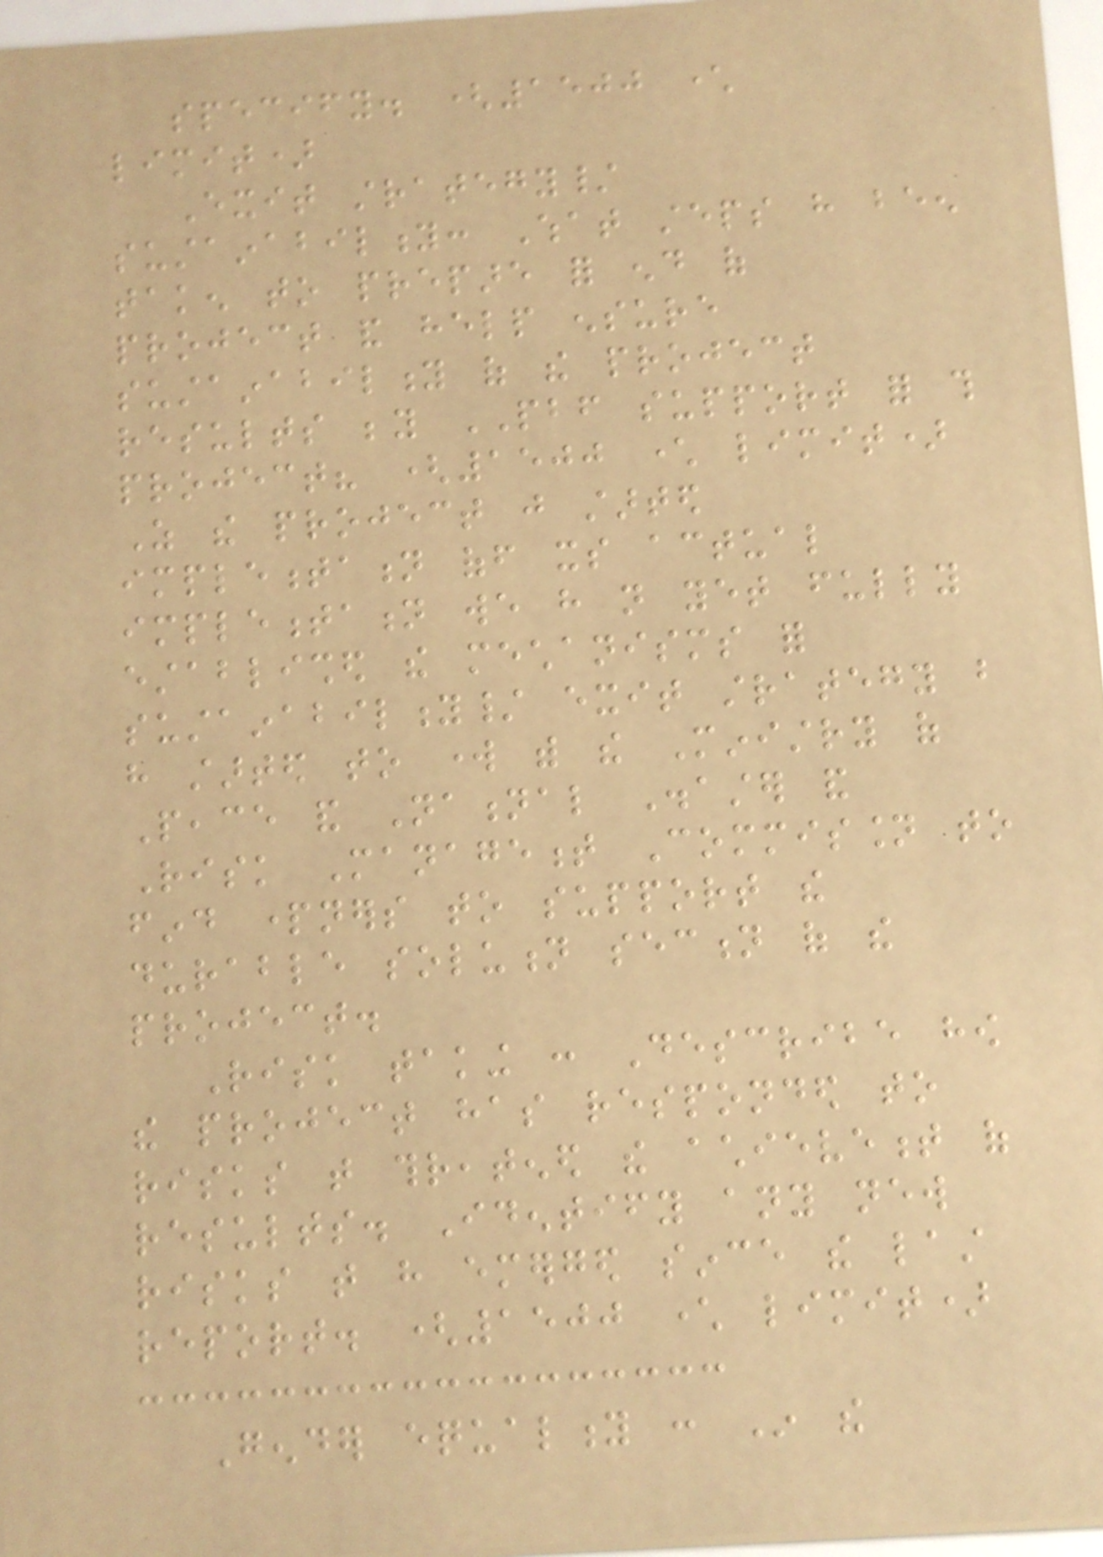specify. (1500 character
limit)
Exit strategy/
sustainability: What steps have been
taken to prepare for end of
project and help ensure
sustainability of the project
results beyond PBF support for this
project? (1500 character limit)
As the project just started
implementation off its actual
implementation we have not yet fully
established the mechanisms for
sustainability/ exit strategy but
have started to work with the Ministry of
Peace and National Disaster and
Risk Management Commission to
find partners to support the
durable solution section of the
project.
Risk taking : Describe how
the project has responded to
risks that threatened the achievement of
results. Identify any new
risks that have emerged since the last
report. (1500 character limit)
Gender equality : In the
